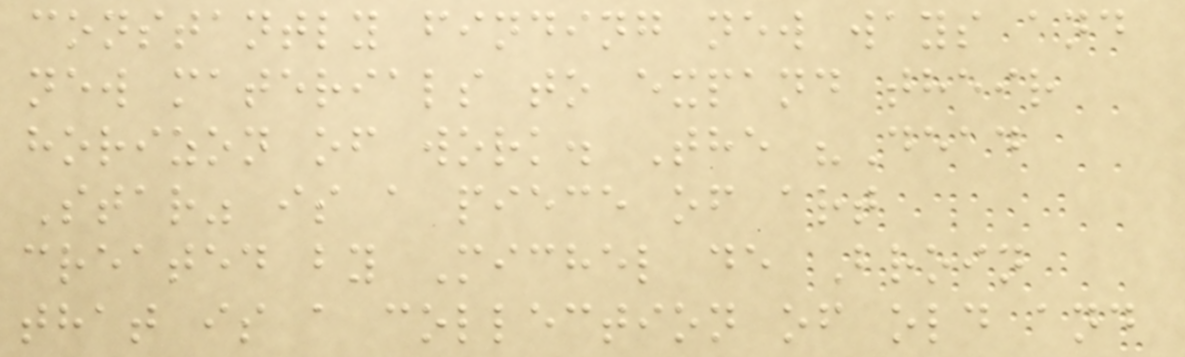constantly finding new ways and
new materials to expand their
horizon of work. The "Dead
Star" is a piece of art
created by Michel de Broin
that is a collection of old and
